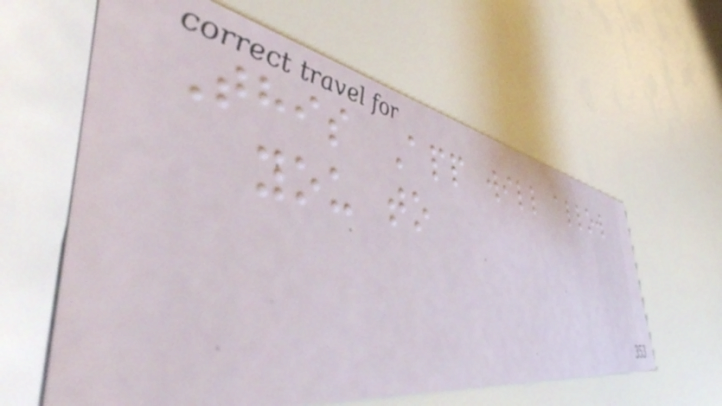This App will allow
you to
